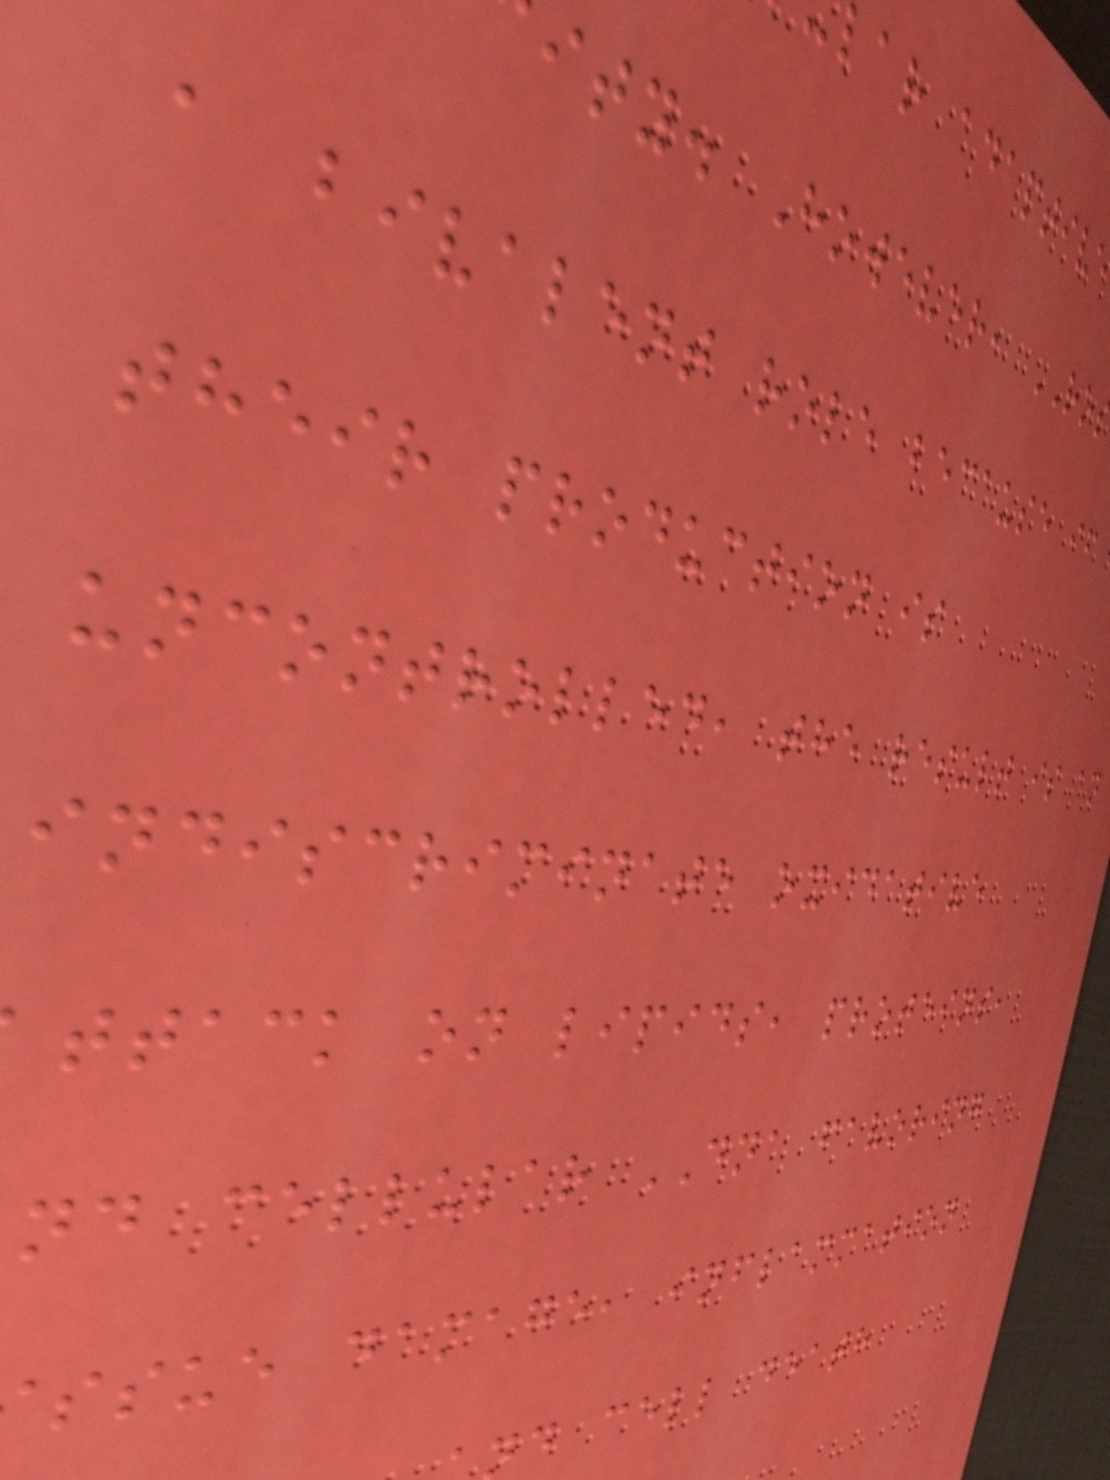lar adaptiv
ity. However, RO
a bivalent role because if
their production is
uncontrolled, the result is an
indiscriminate oxidative
ttack on lipids, proteins,
nd cellular DNA favoring
ssue damage, inflammation
d cell death
